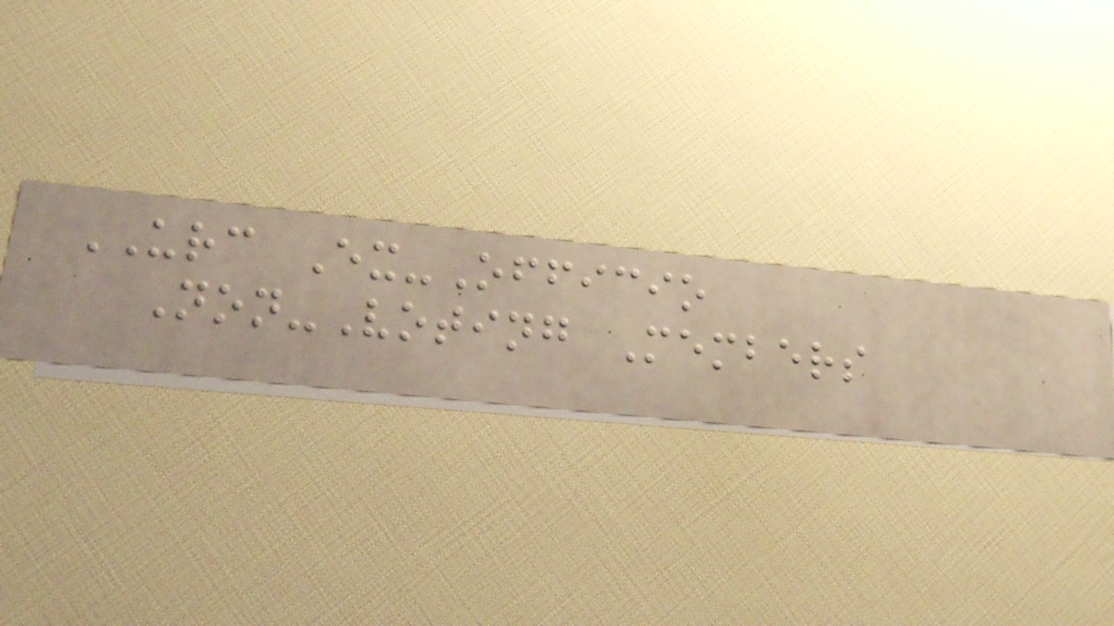URC Ex-Officio
Non-Voting Members
